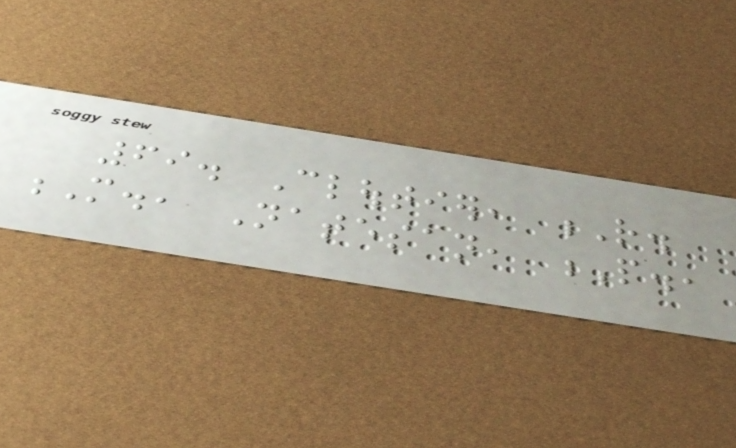69. Cloutier, R.
M., Natesan, P.,
